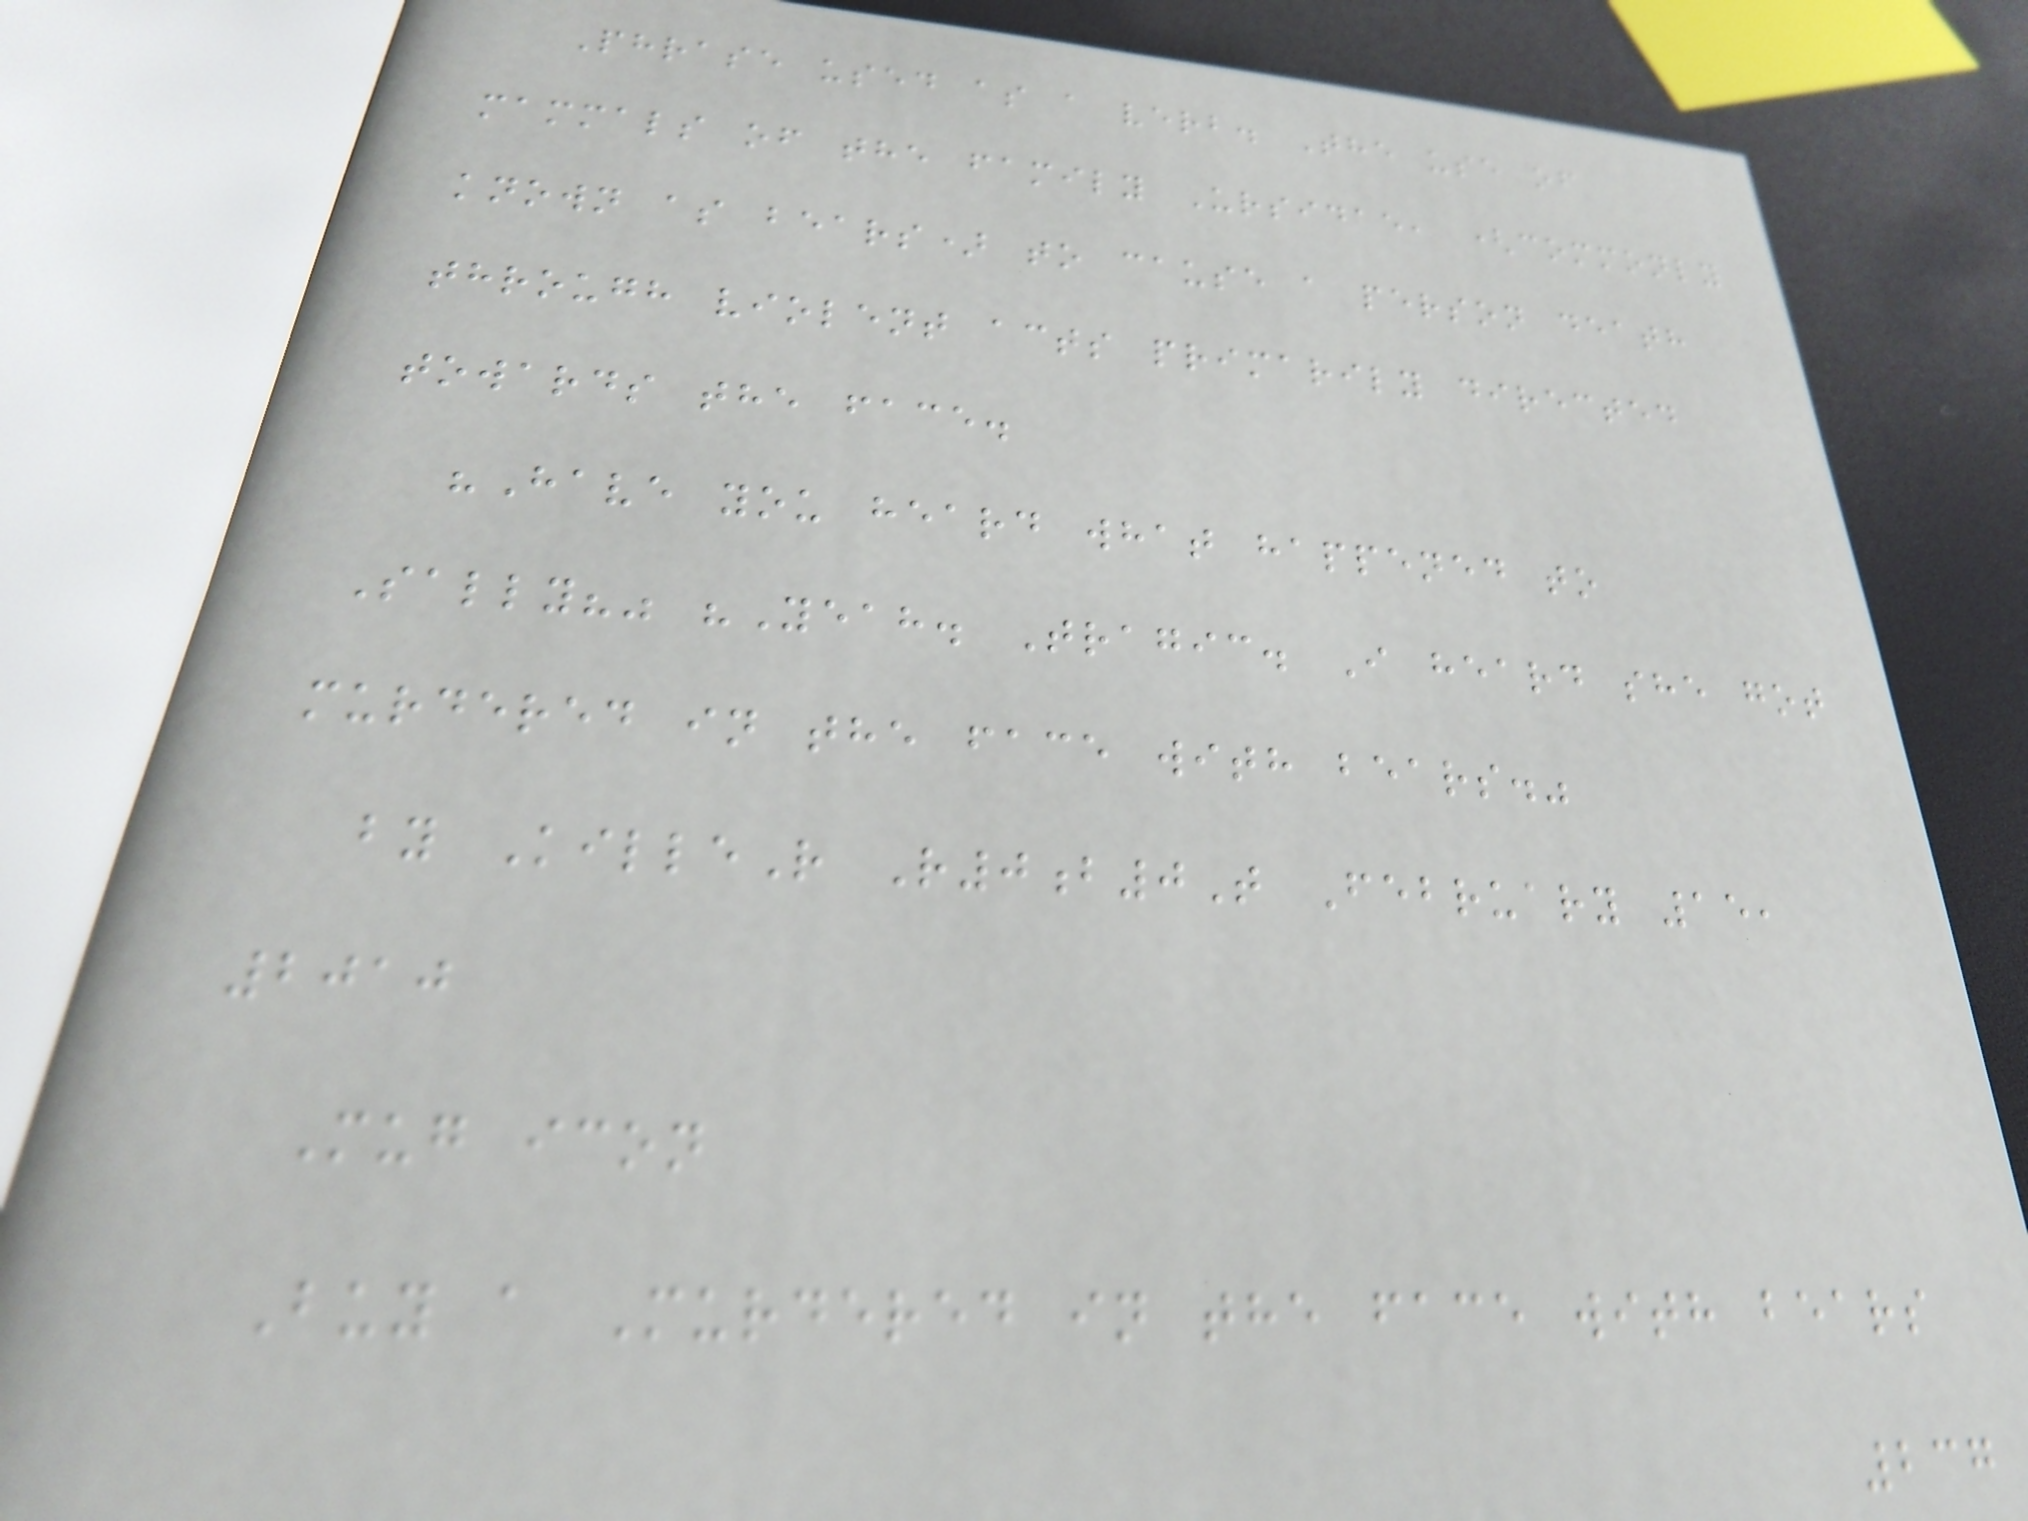Phrase used as a verb. The use of
mammals of the family Ursidae, (commonly
known as bears) to cause a person death
through violent acts primarily directed
towards the face.
"Have you heard what happened to
Sally?" "Yeah. Tragic. I heard she got
murdered in the face with bears."
by KilleR R0b0T February 15,
2010
Mug icon
Buy a Murdered in the face with bears
237
